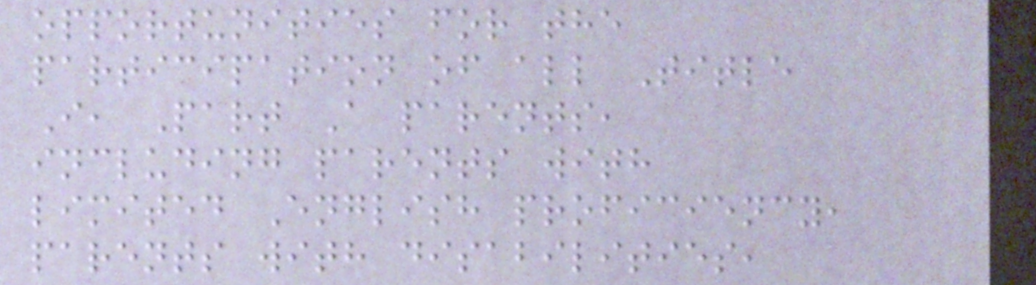opportunities for the
participation of all Title
I, Part A parents,
including parents with
limited English proficiency,
parents with disabilities,
